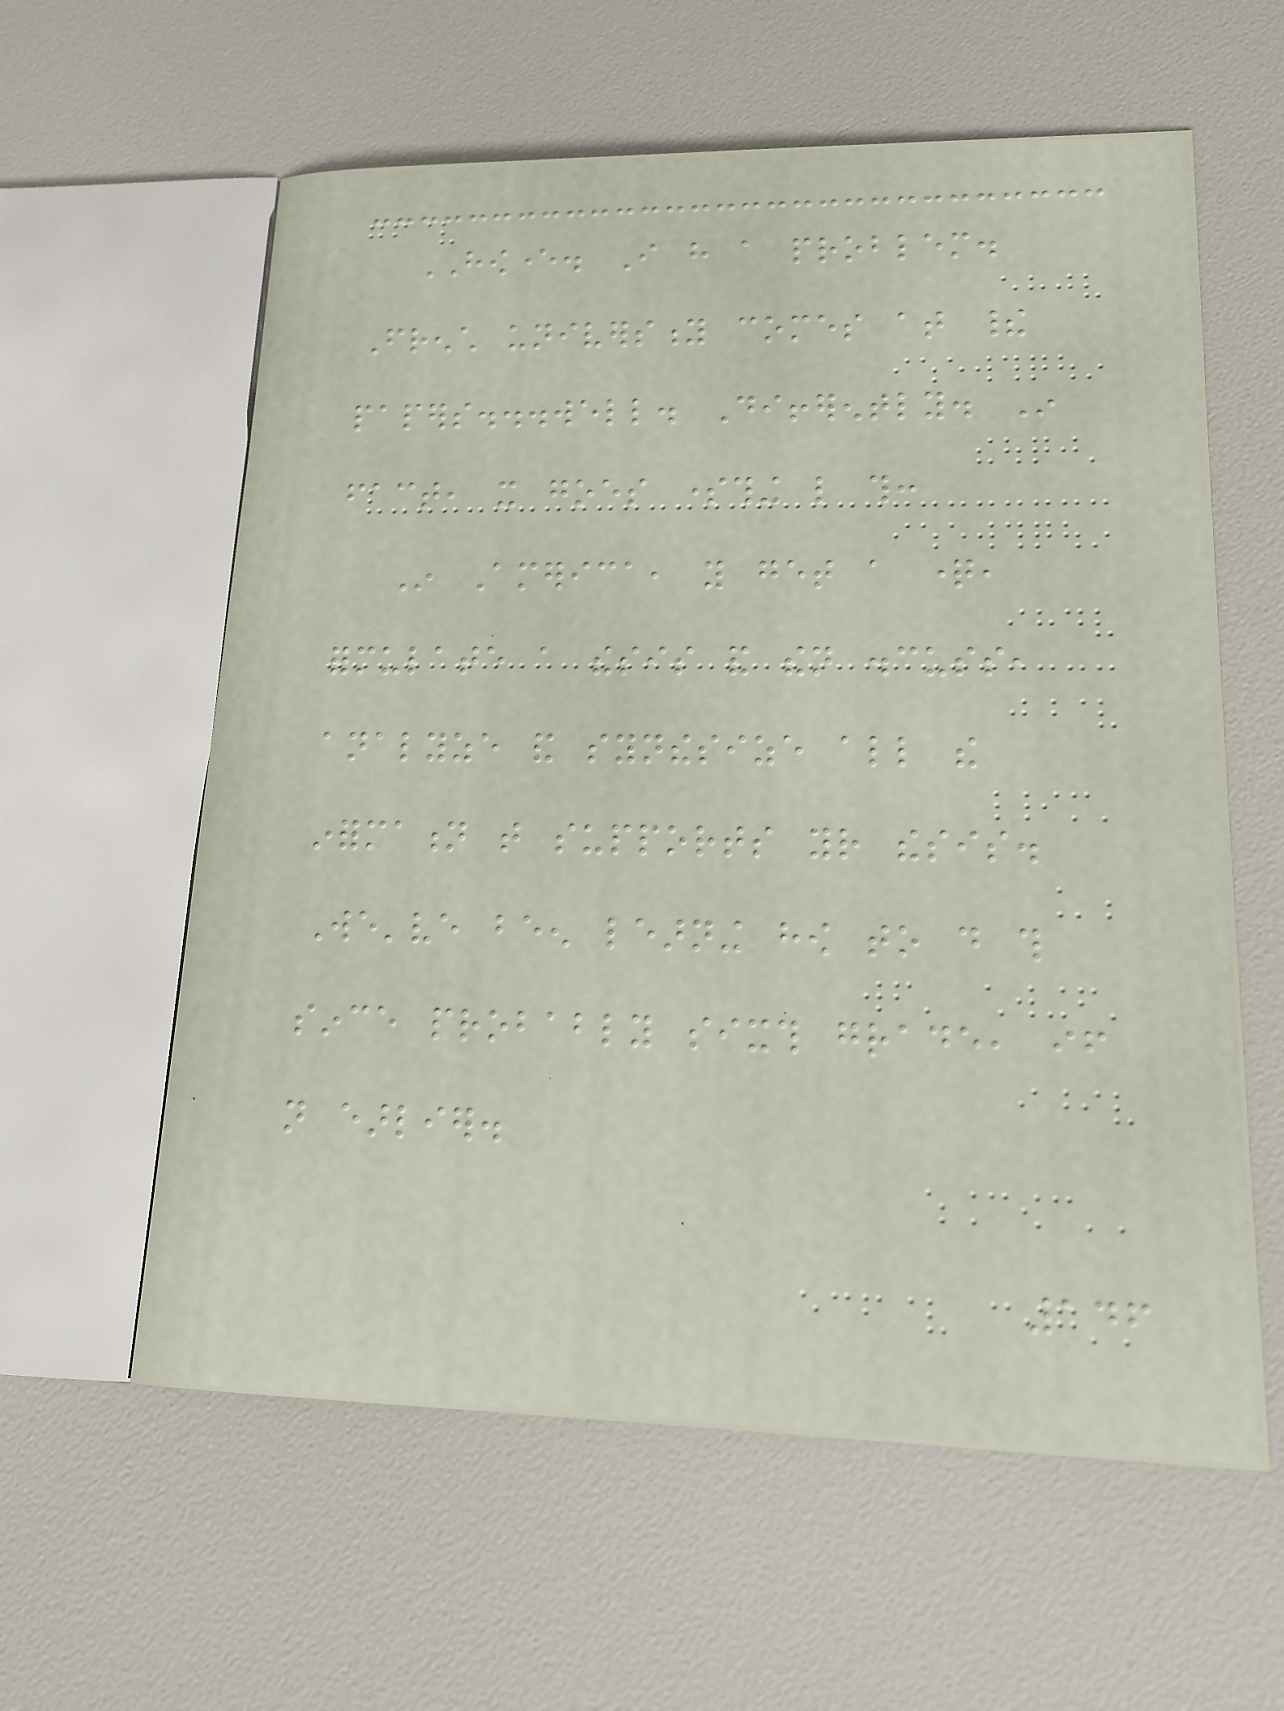HOWEVER. I have a problem.
French university comes at their
papers...well. Differently. In
fact, it goes something like this:
In America, you get a question,
formulate a thesis and then discuss,
analyze and synthesize all the
information that supports your thesis.
We've been learning how to do this
since probably sixth grade, if
not earlier.
146
